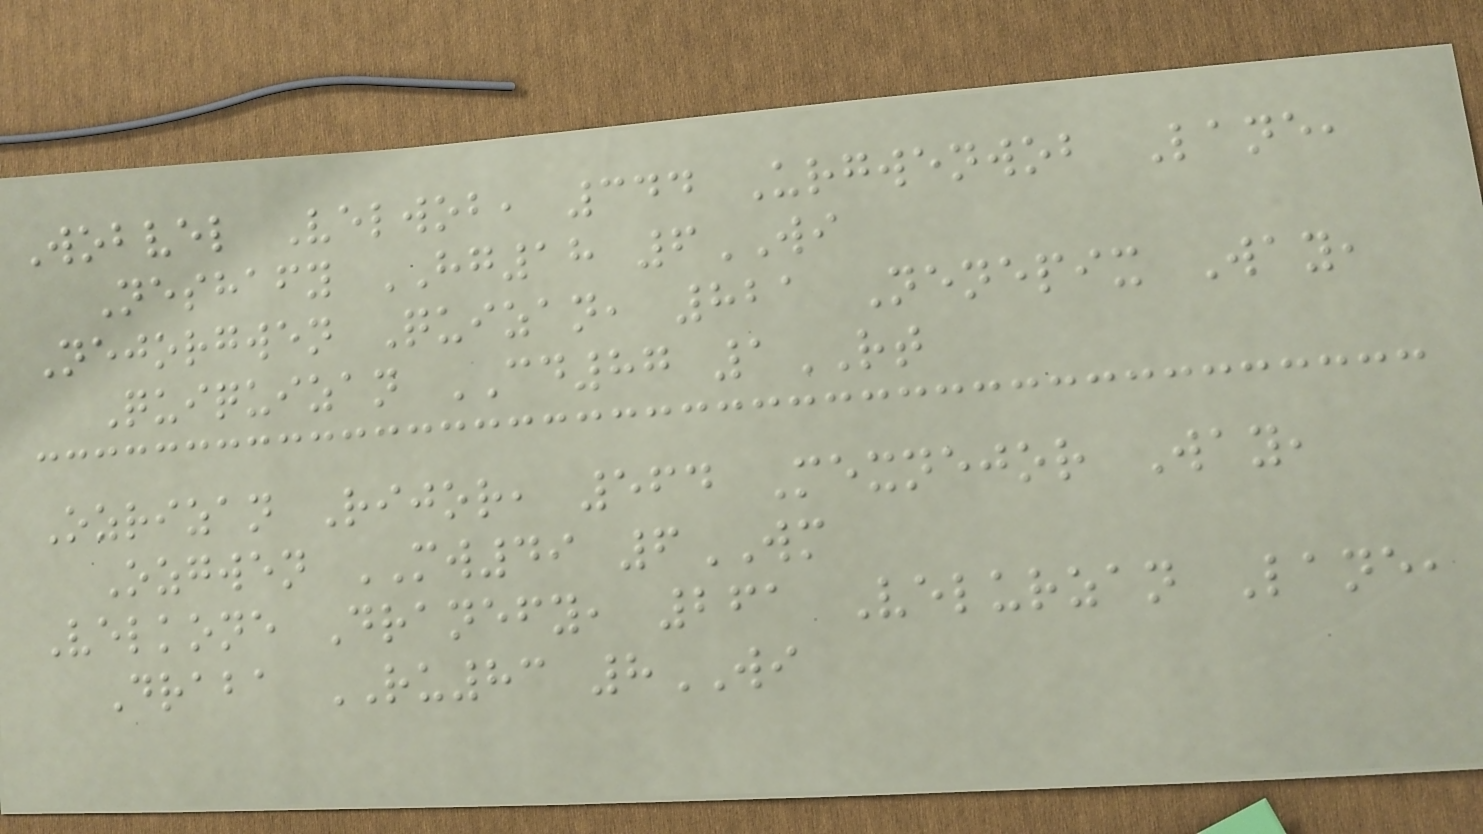Wobvel Velwob, 344 Urgwenwob Lane,
Neshafy HG18 6WI
Nejorgwen Quizan, 821 Nenepix Way,
Quiquizan CD87 1RT
Ozrizan Rijor, 564 Mexnejor Way,
Ozgwen MW49 6WM
Velkone Dranefy, 261 Velurzan Lane,
Draba RU83 8WI
